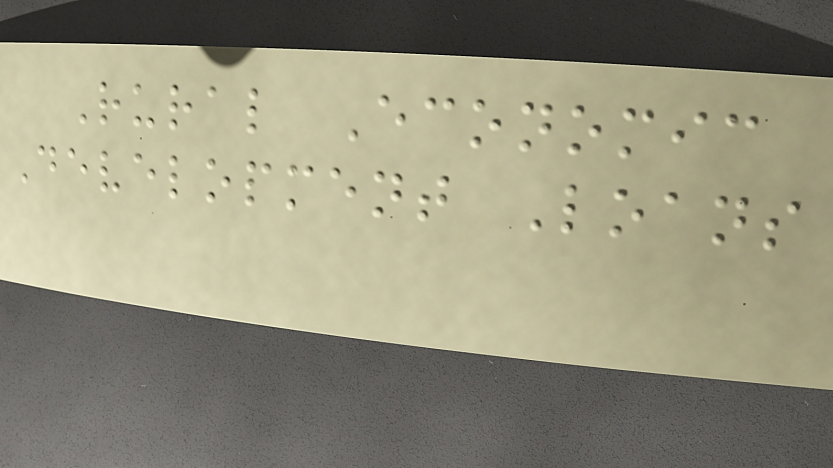Rural Economic
Development Loans
